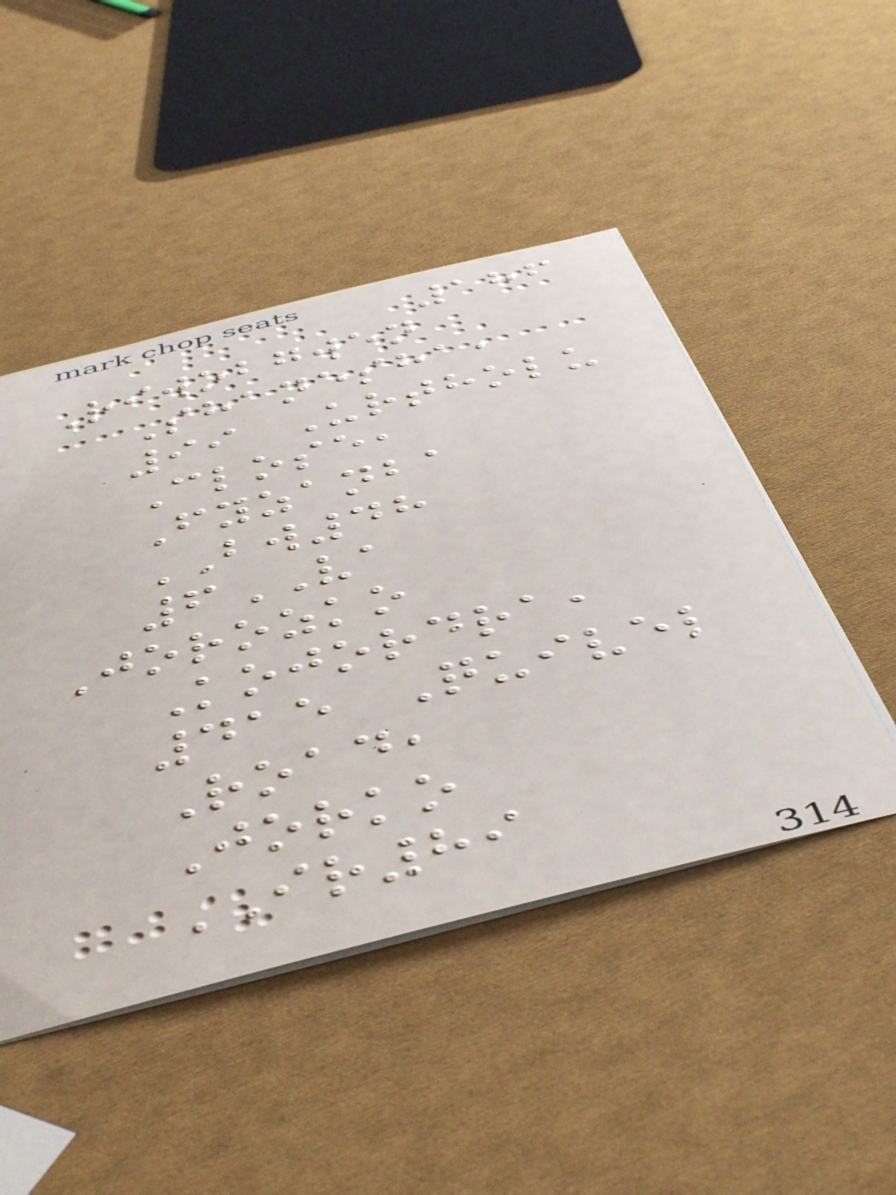186
Riwobgwen
Shanesha,
99 Urtholu
Close,
Fyzanba
BW48
6VA
Jorozko
Kojordra,
415 Quivel
Road,
Jorko
IR89
